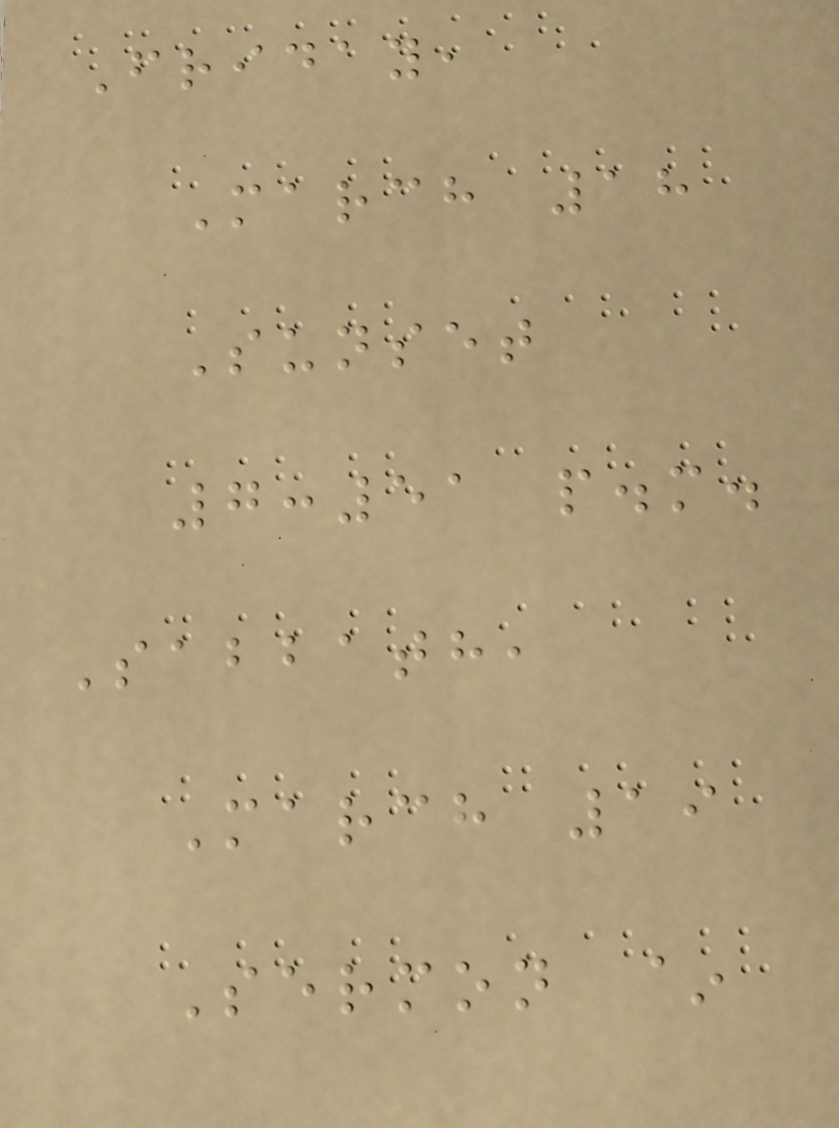Friday,
March 18
Sunset
7:51 p.m.
Sabbath,
March 19
Sermon ~
